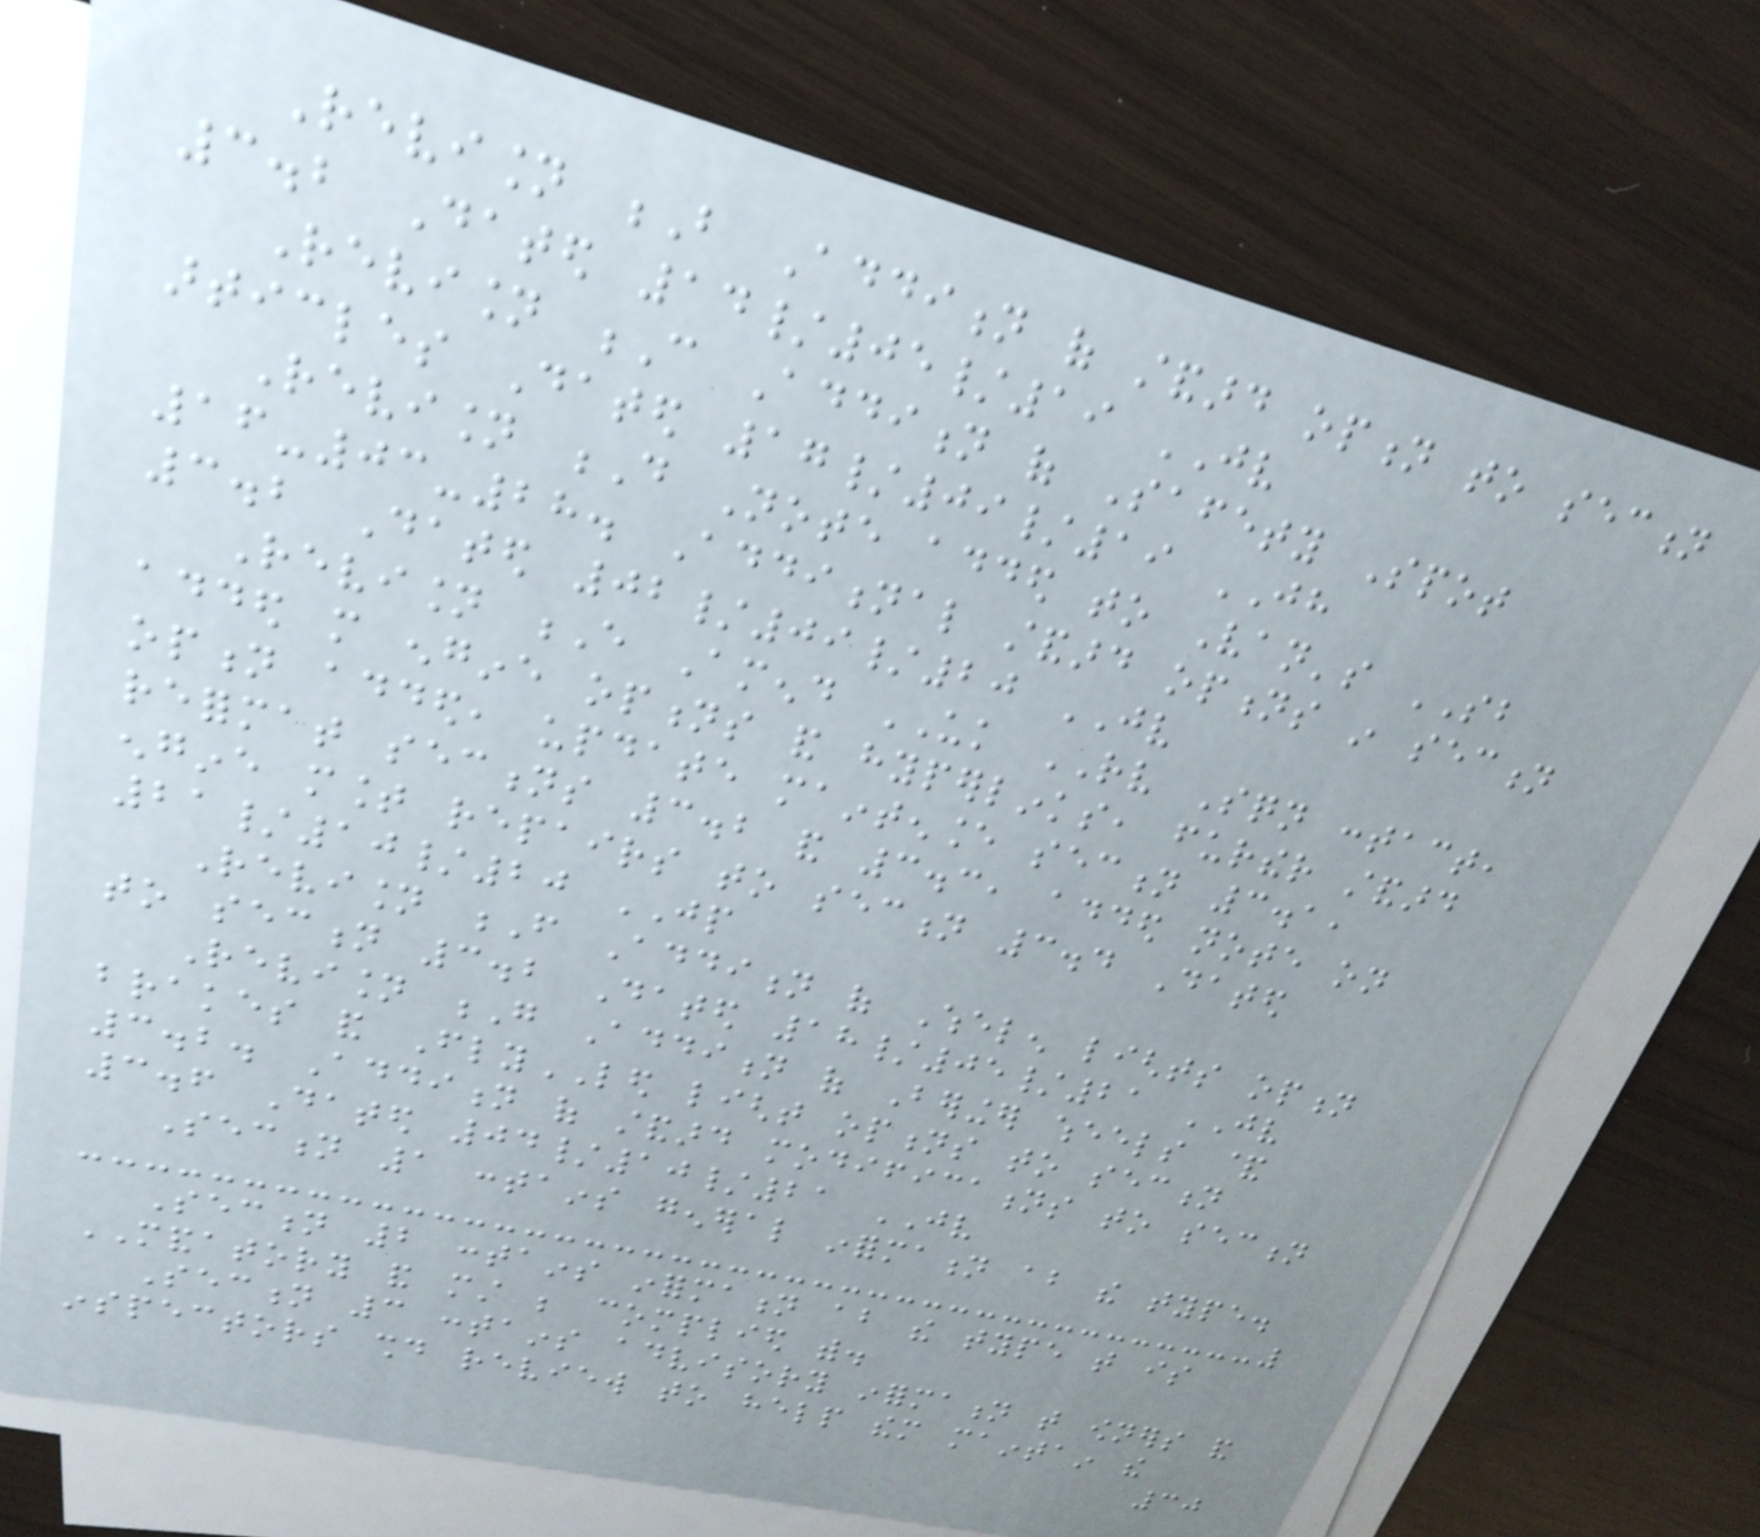Revision B Addition of standard option to section
3.2 Dated 14/05/19 JV
Revision C Addition of Safety Spot
articles Dated 17/09/19 JH
Revision D Note added to Van's SB
16-03-28. Additional standard options in section
3.2 Dated 02/09/20 JV
Revision E Amend UK RV Sqn contact,
added more engine options and hyperlinks, further standard
option added, update maintenance section 3.1,
reformat sections 3.2 and 3.3, added note on
engine mount repairs to section 3.4 Dated
21/10/20 JP
Revision F Addition of Whelen lights option
to section 3.2 Dated 18/05/21 JV
Revision G Addition of Beringer wheels &
brakes and FlyLED light options to section
3.2. Addition of standard modifications to section
3.6 Dated 04/10/21 JV
Section 1 contains general information about the type.
Section 2 contains information about the type that is
MANDATORY and must be complied with.
Section 3 contains advisory information that owners and
inspectors should review to help them maintain the
30
